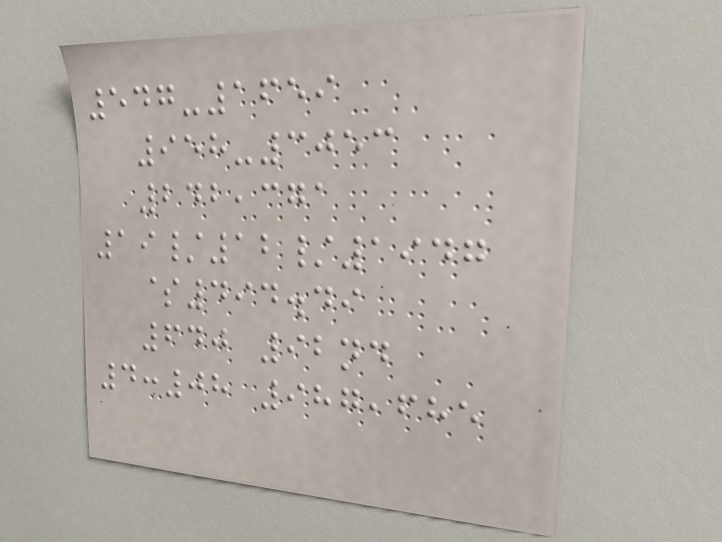547-1659
958-3053
242,371
19/12/1947
$494.49
640 92nd
4:08 987,685
